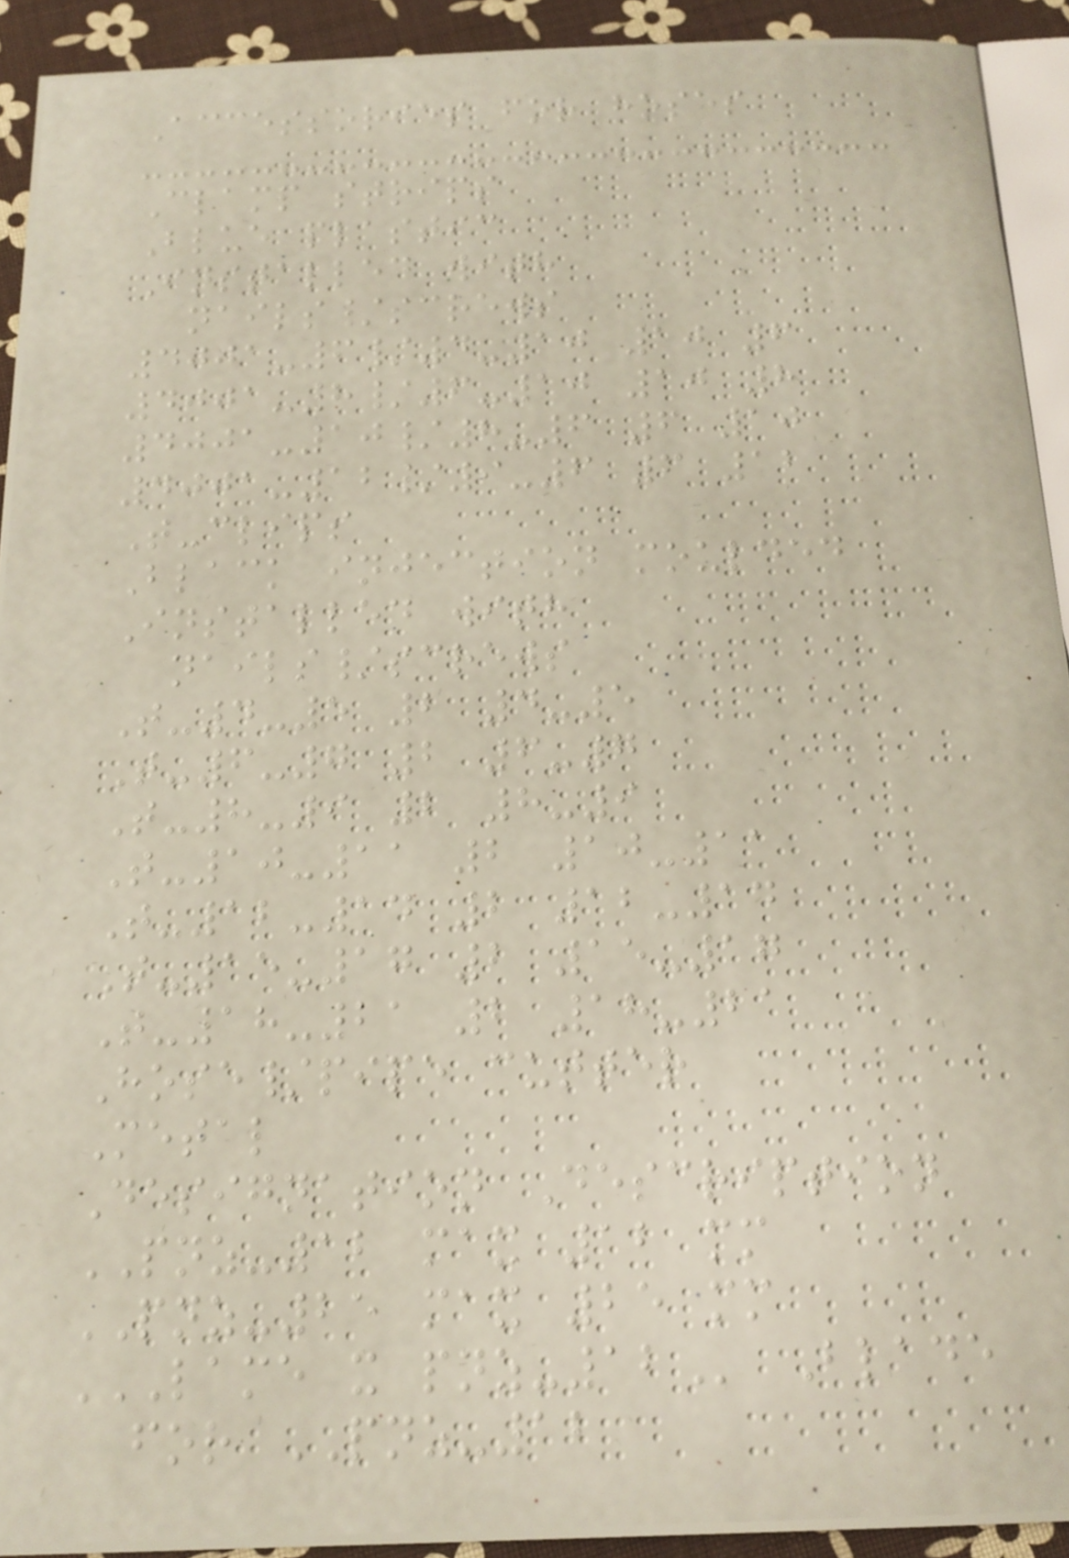Accessories for hoses
Clamp strips
Blue plastic
Installed with
nails/screws
4001-6/4-10 10 6
4001-8/6-10 10 8
4001-10/8-6 6 10
4001-12/9-6 6 12
T-clips
Black injection moulded
Installed with
nails/screws
T-4-5 2 4-5
T-6-7 2 6-7
T-8-9 2 8-9
T-10-11 2 10-11
T-12-14 2 12-14
T-15-17 2 15-17
T-18-21 2 18-21
Hose/pipe cutter
Metal
Designation Description
PNZ-12 max 12 mm
PNZ-25 max 25 mm
LAME X PNZ-12 Blade
for PNZ-12
